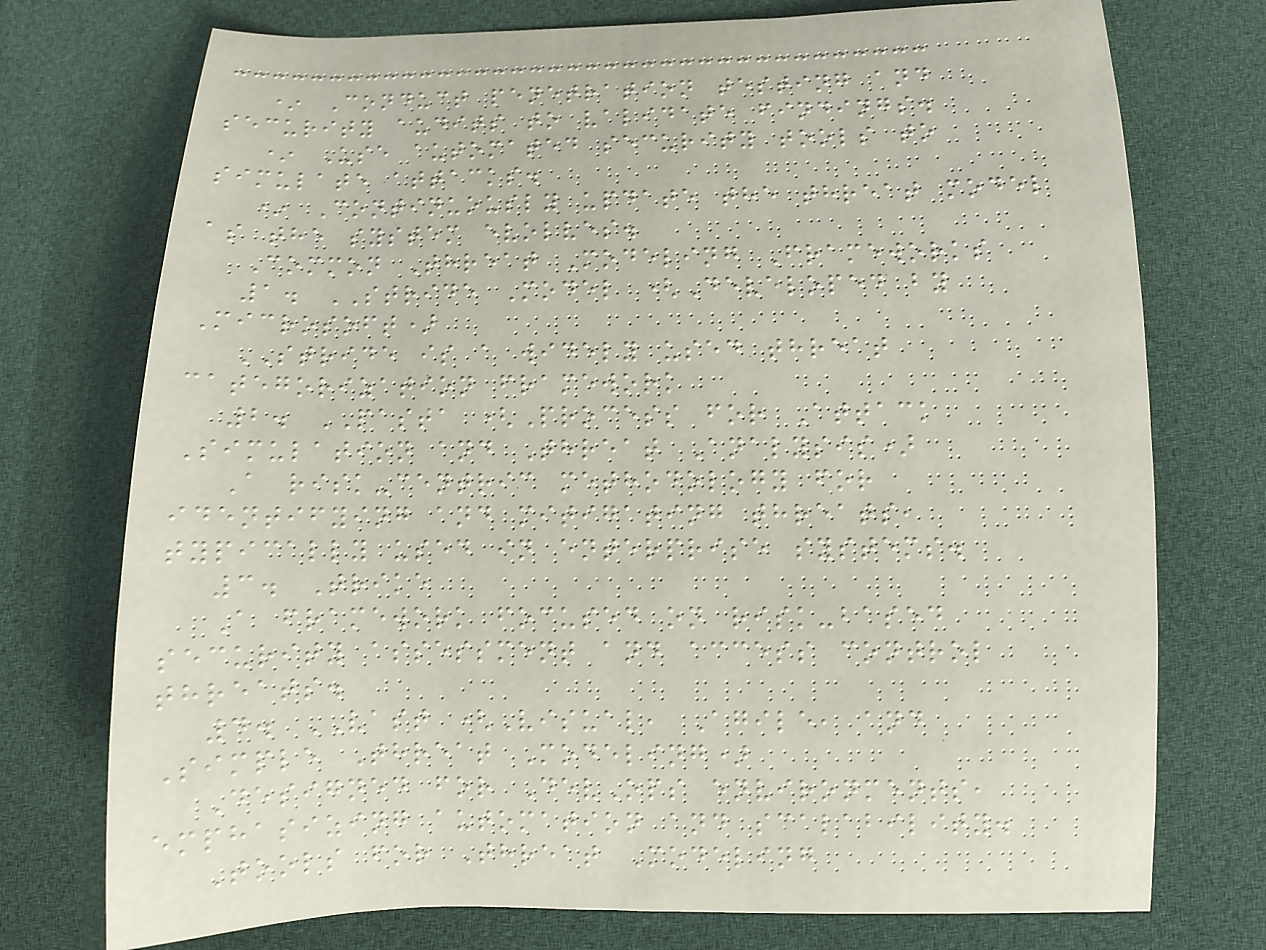* Conduct penetration testing and
security audits to validate findings.
* Use automated security tools to
simulate attacks.
* Continuously update the threat model
as the system evolves.
Common Threat Modeling Frameworks
1. STRIDE Model (Developed by
Microsoft)
STRIDE is a widely used threat
categorization framework
2. PASTA (Process for Attack
Simulation and Threat Analysis)
A risk-centric methodology for
identifying and mitigating threats,
typically used in enterprise systems.
3. Trike
A framework focused on risk-based
security assessment and access control
threats.
4. VAST (Visual, Agile, and
Simple Threat Modeling)
Designed for DevOps environments,
emphasizing automation and scalability.
Tools for Threat Modeling
